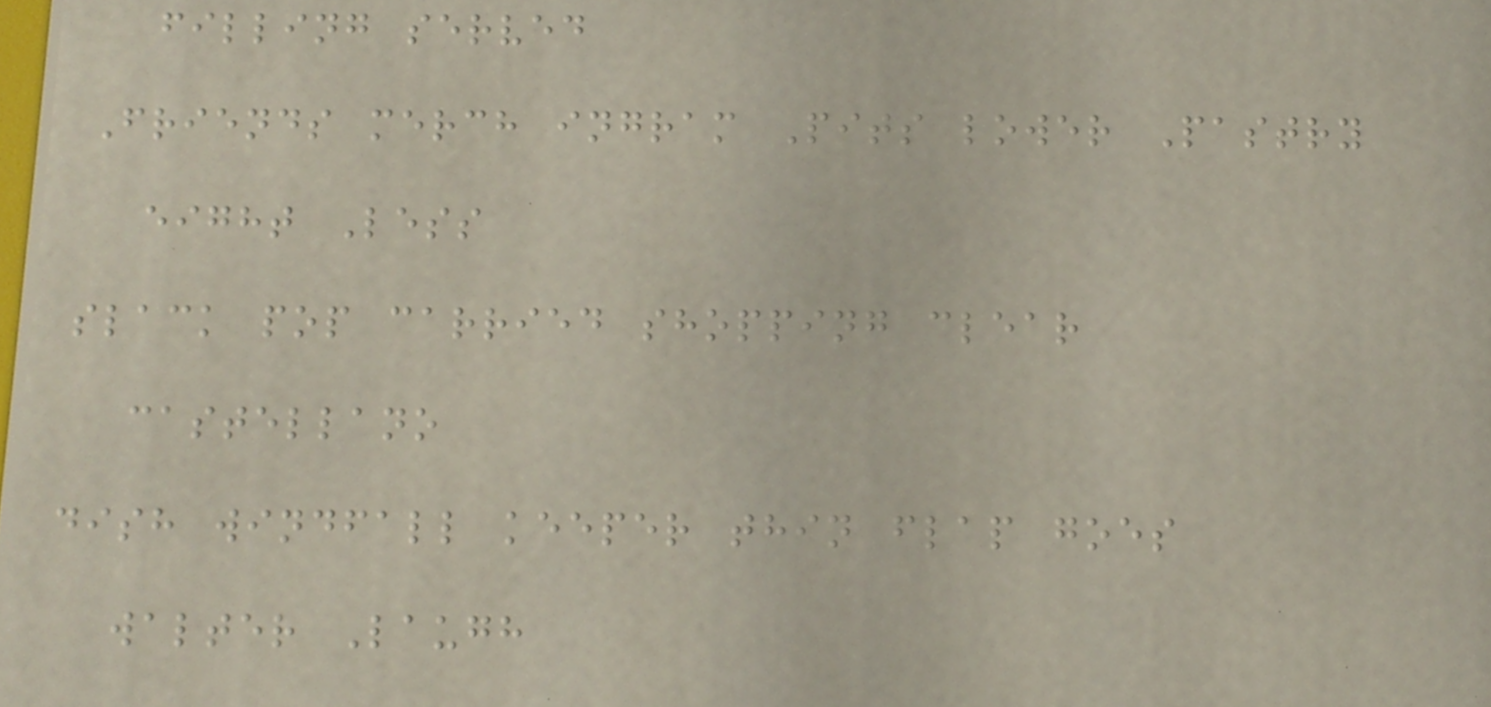filling served
Friends merch ingram Pits lower Pastry
eight Less
slack pop carried shopping clear
castellano
dish windfall keeper thin flap goes
walter Laugh
